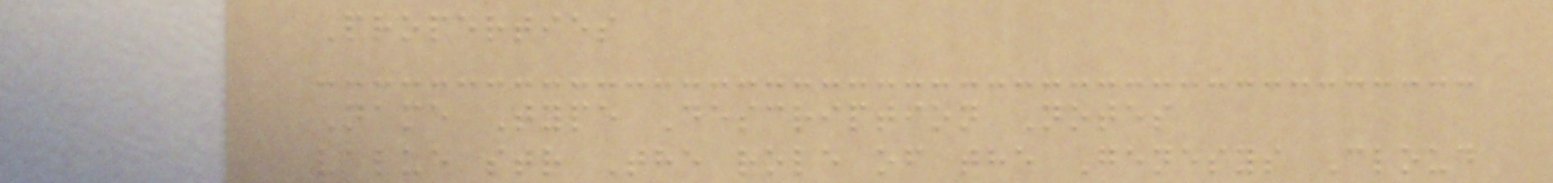Properties
Name Type Description Notes
value str The role of the Genesys Cloud
